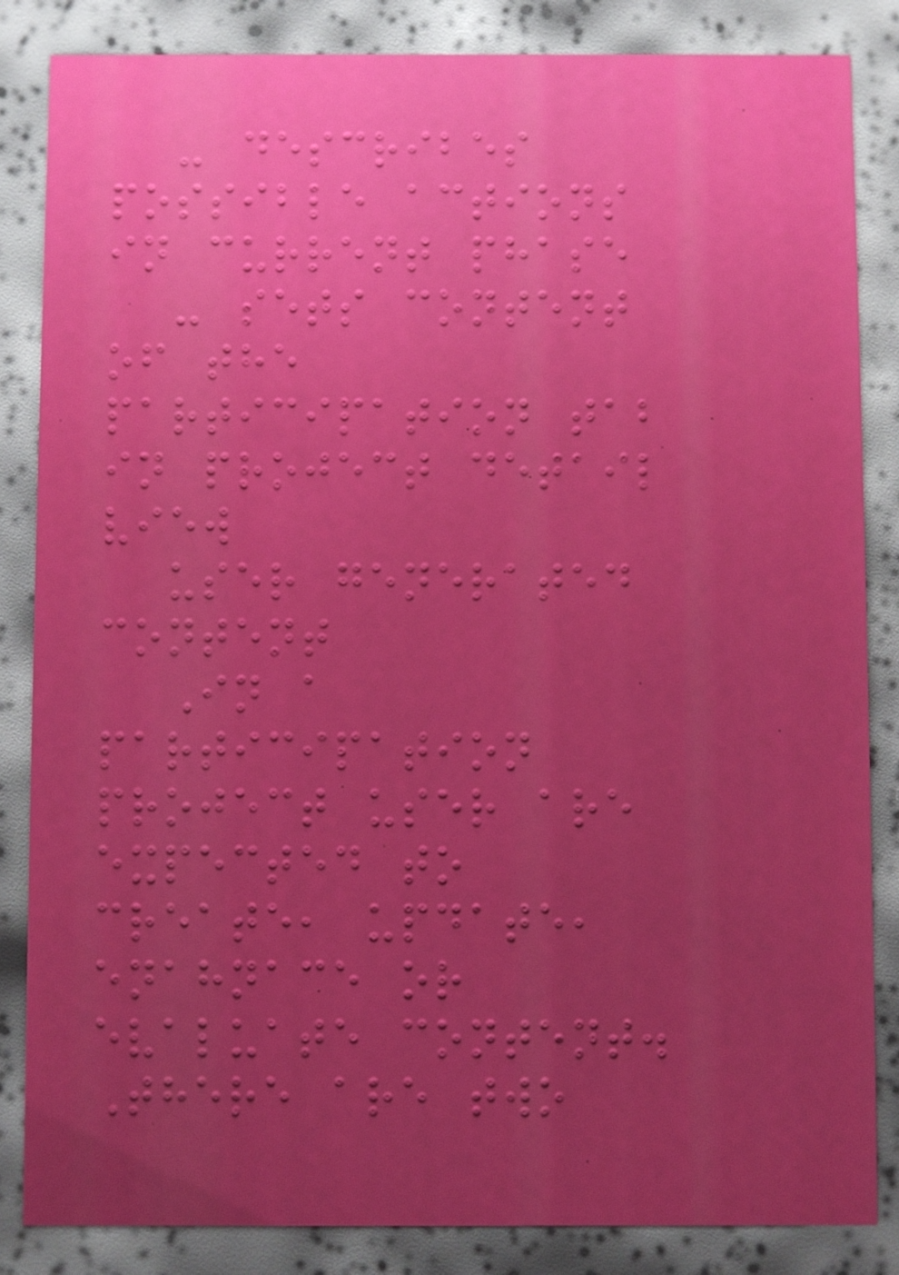- describes
possible actions
in current phase
- sets content
of the
participation tab
in project detail
view
user generated
content
In a
participation
project user are
expected to
create, update,
enahnace or
evaluate content.
There are two
